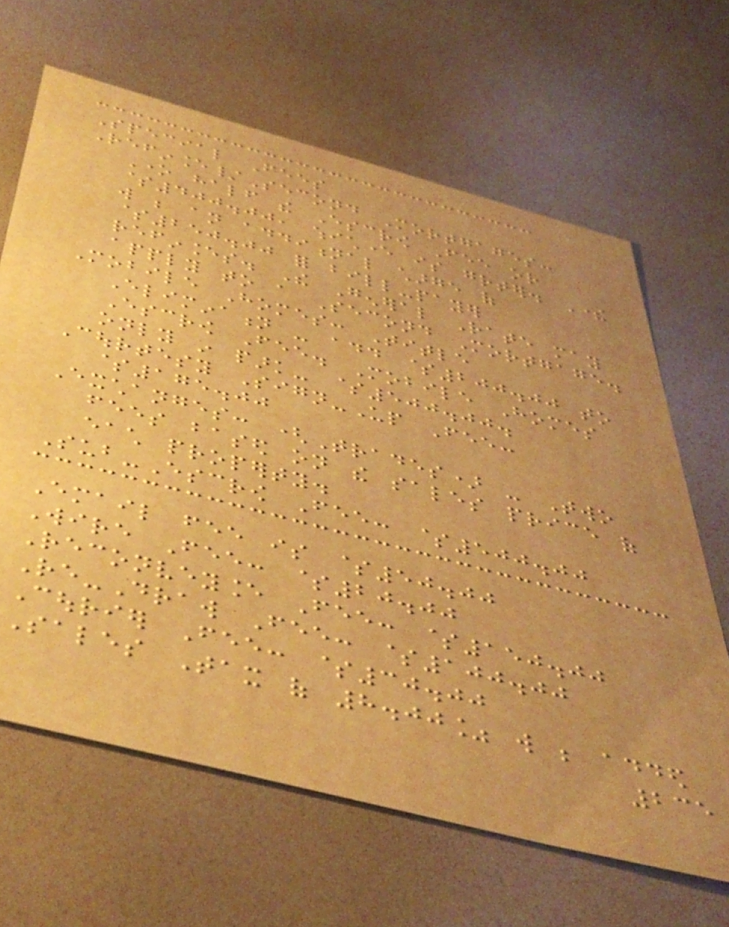Special Fees
Refinance/Second Mortgages:
One half the Escrow Fee or
$400.00, whichever is greater. There
will be an additional charge of
$250.00 for bill-payer
refinances. The General Rate may
apply to a Second Mortgage.
Mobile Homes: Title
Elimination - add $200.00 to
Escrow Fee. Mobile Homes
only in park- $500.00.
Courtesy Sign-Up Fee:
$175.00
Exchanges: (Trades) - Two
fees based on the sales price of
each property.
Sub-Escrow Fee: $500.00
Email fee is $50.00
Wire Fee: $20.00
Reconveyance Fee: $150.00
Re-Draw Fee: $100.00
Courier Fee: $30.00
Sales Tax of 8.00% will be added
235
